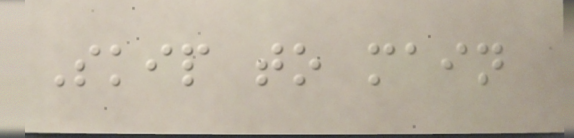Skip to main
